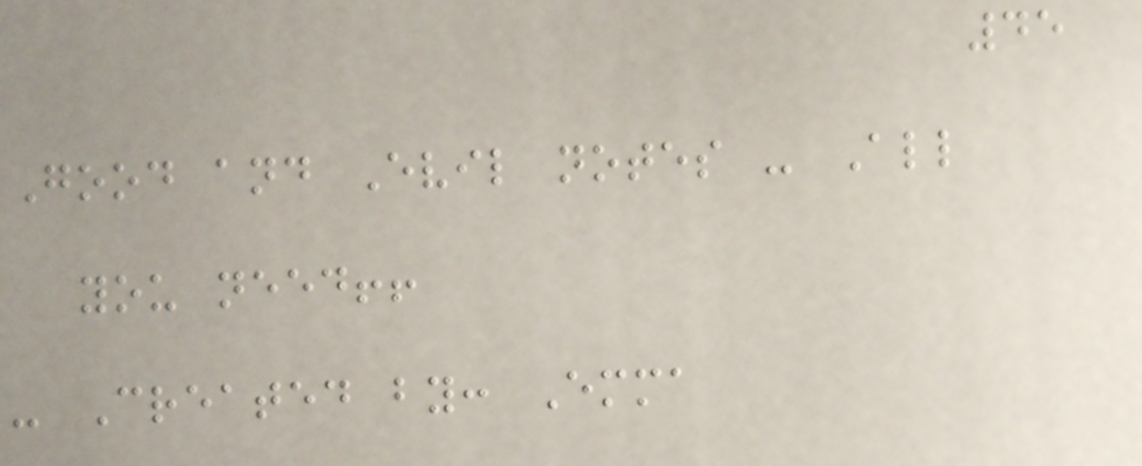45
Good and Evil notes - All
you need!!
- Created by: Emma
